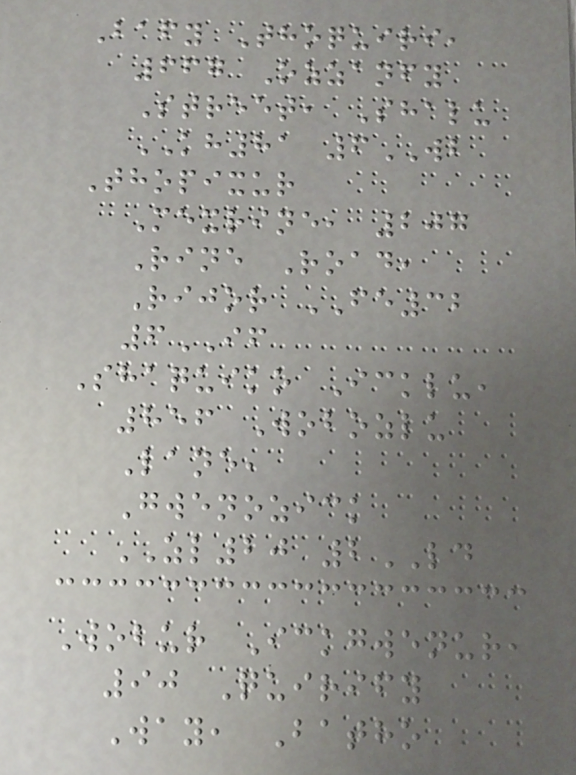Bafy Thoquiri,
667 Ozzanfy
Street, Shalu
KH81 6WB
Thopixur
Mexrine, 207
Rine Road,
Rijor FE32
6IF
Shaquiko Icklu,
856 Wobozlu
Lane,
Gwenozick
ZL20 2LD
Wobur Ickgwenur,
90 Quirify
Way, Batho
